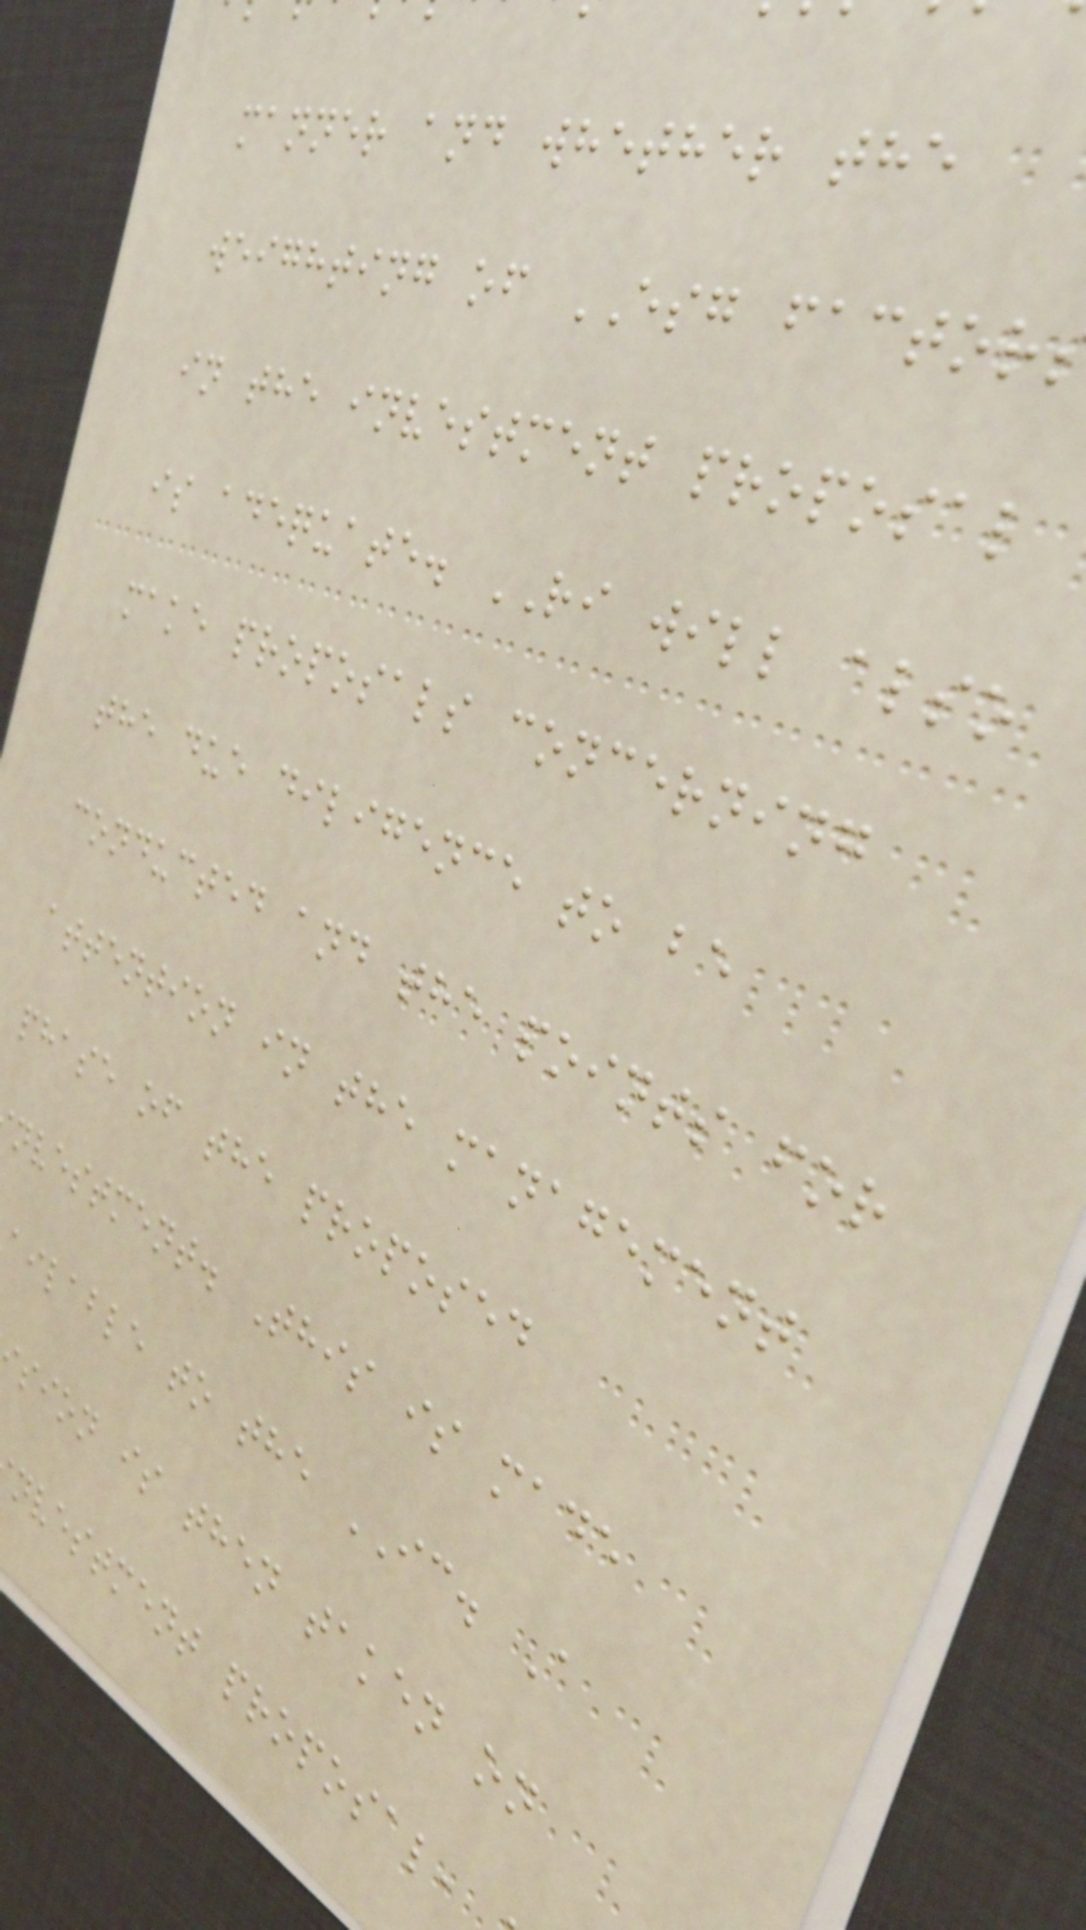manner and whether the
weighting of ESG factor
in the investment proposal
is adequate. RI will also
make proposals concerning
the due diligence to be
conducted and the points for
attention in the management
phase of the proposed
nvestment. This is made
ailable to the IC. A
sion is then taken on
nvestment proposal,
